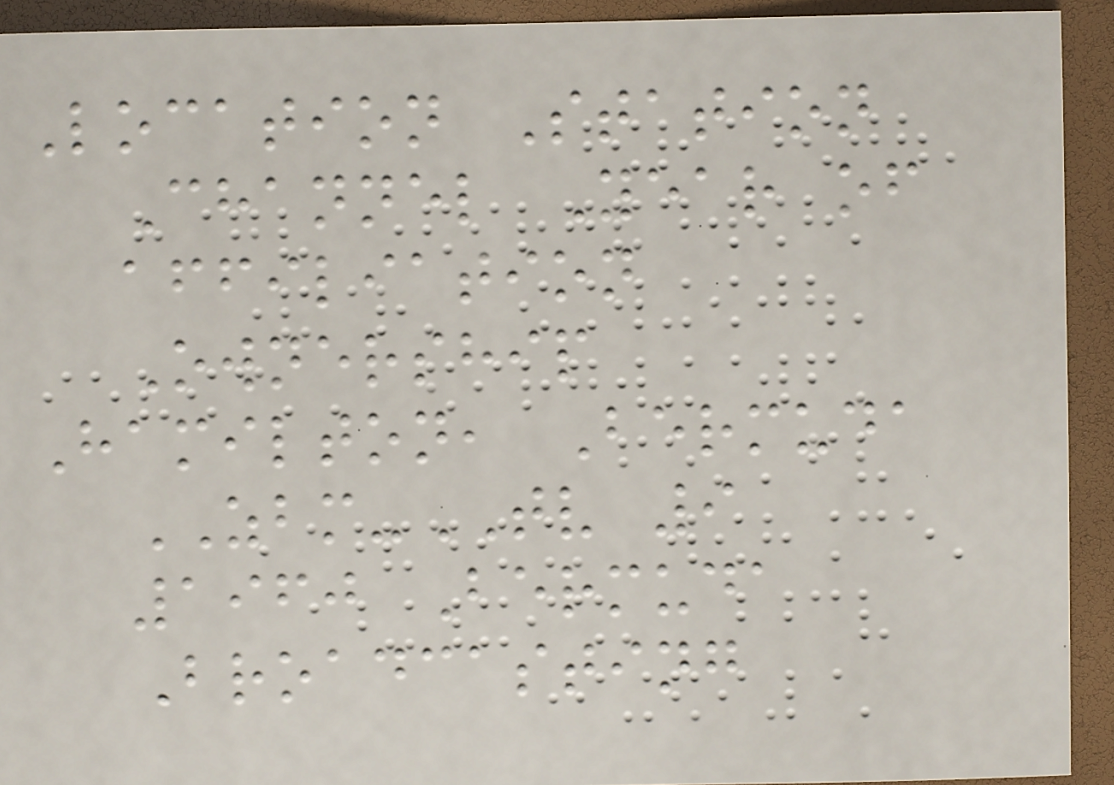Location Station
Channel Year of
affiliation
Ownership
Hamilton, Bermuda
ZBM-TV 9
1960 Bermuda
Broadcasting
